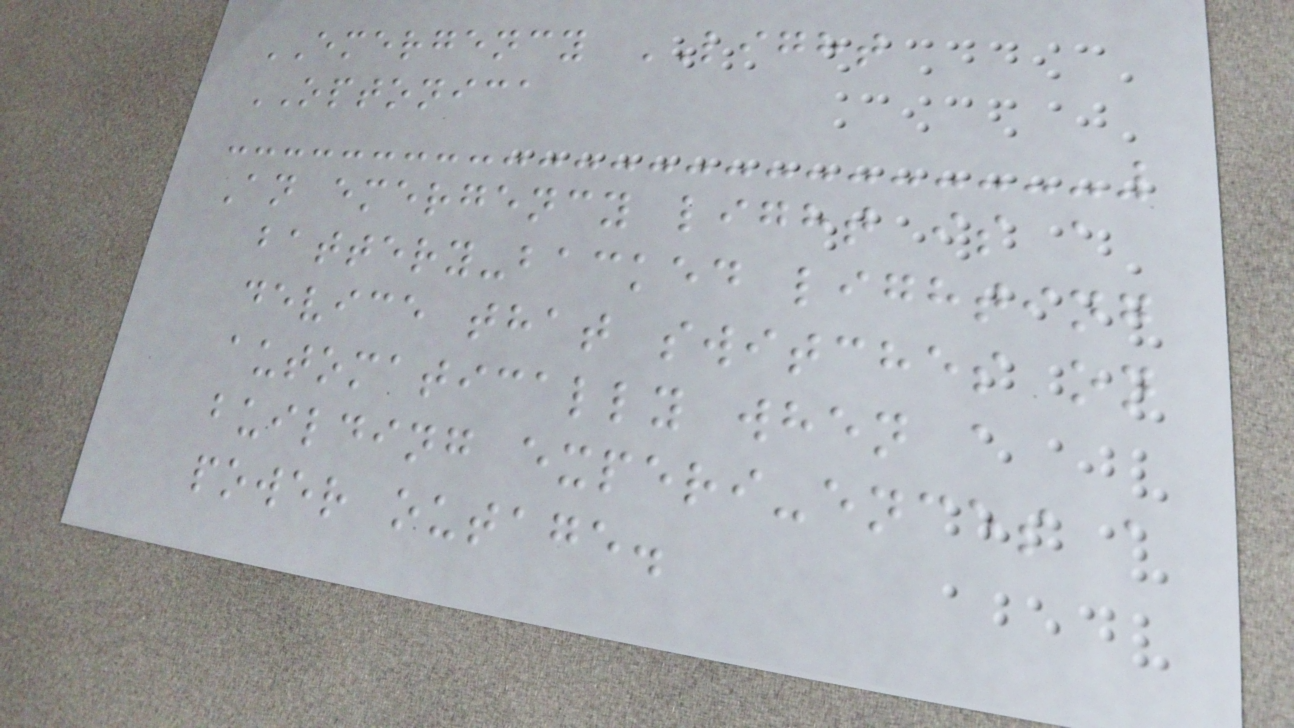EMERGENCY LIGHT
OPTONICA
An emergency light is a
battery-backed lighting
device that switches on
automatically when a
building experi-ences a
power outage.
